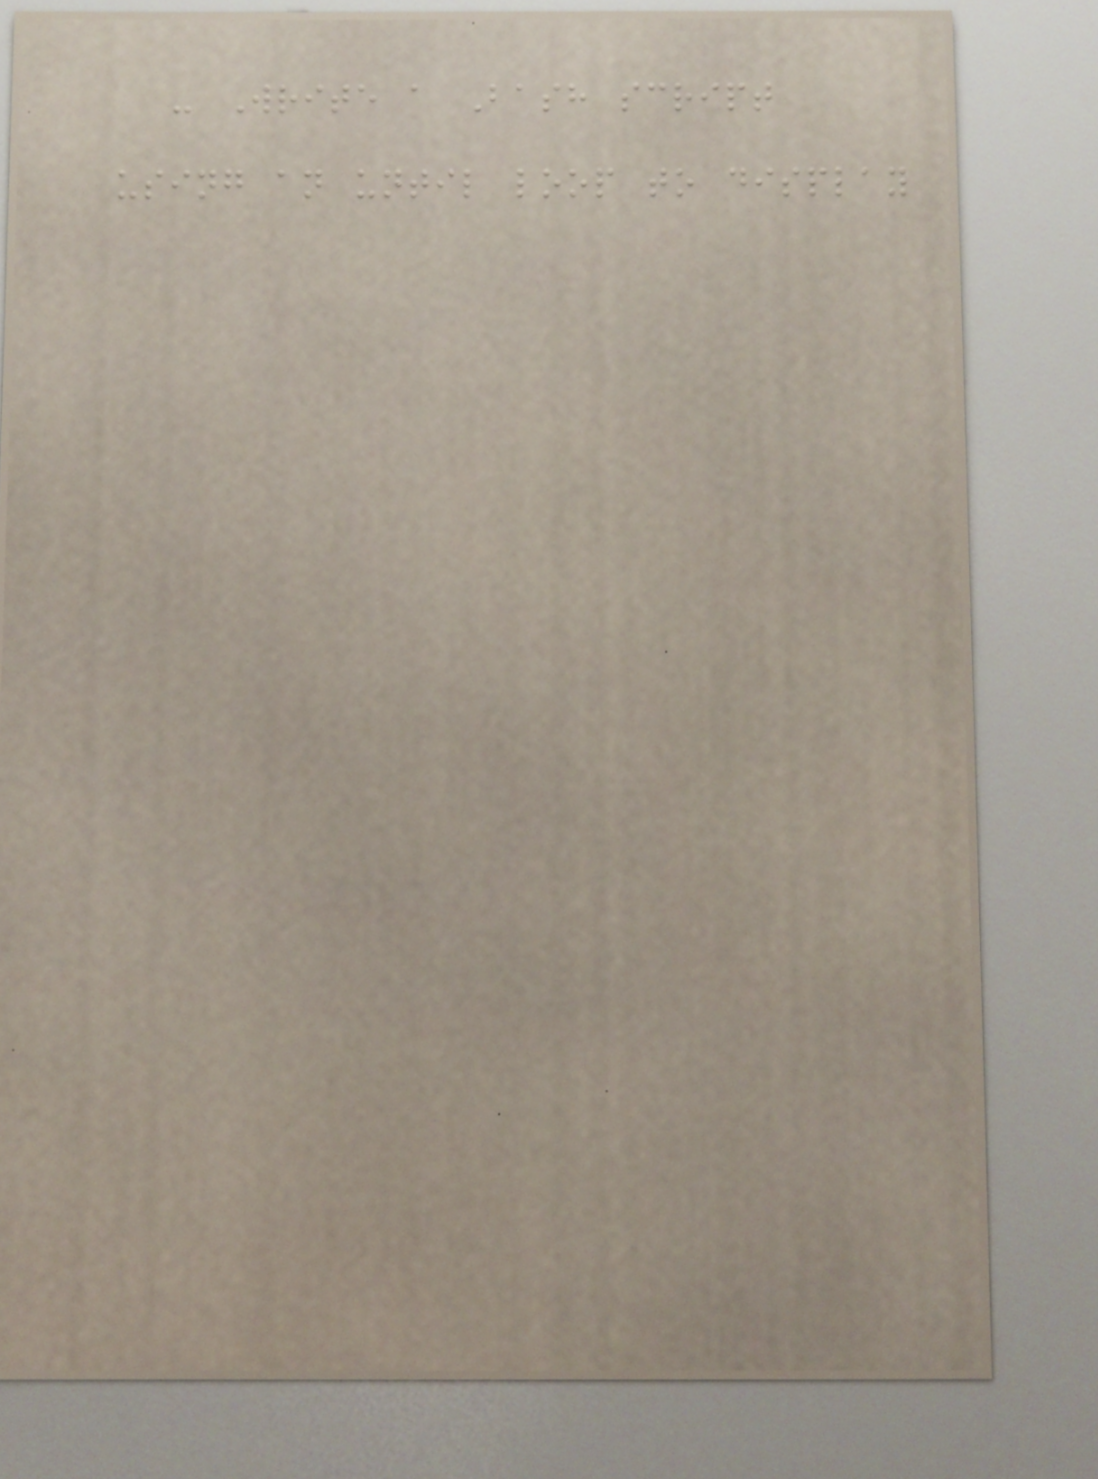- Write a Bash script
using an until loop to display
